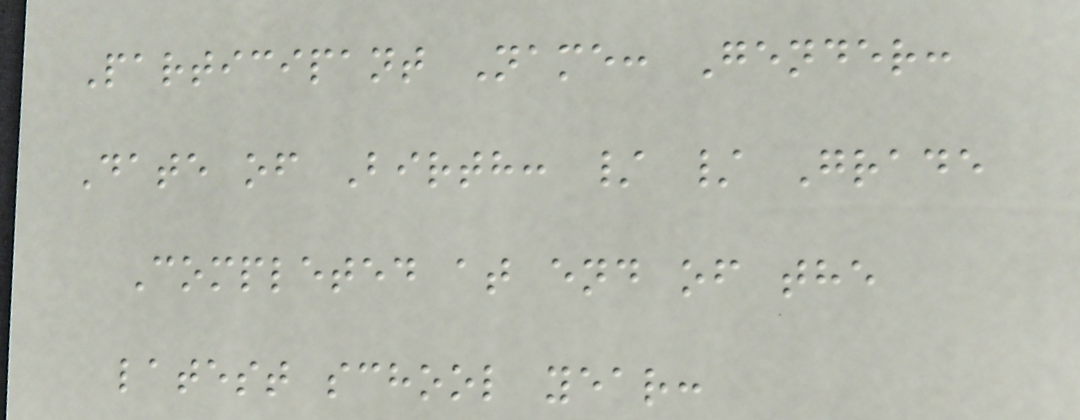Participant Name: Gender:
Date of Birth: / / Grade
Completed at end of the
latest school year:
